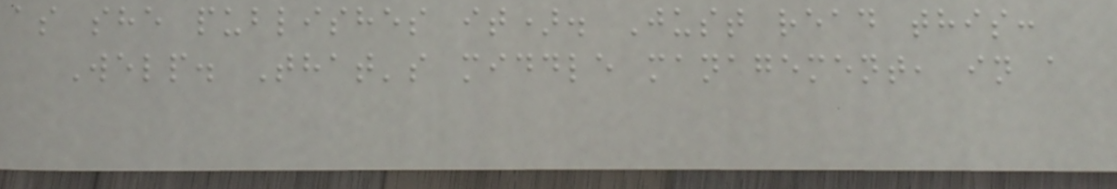as she publishes it). Just read this:
Welp. That's middle management, in a
